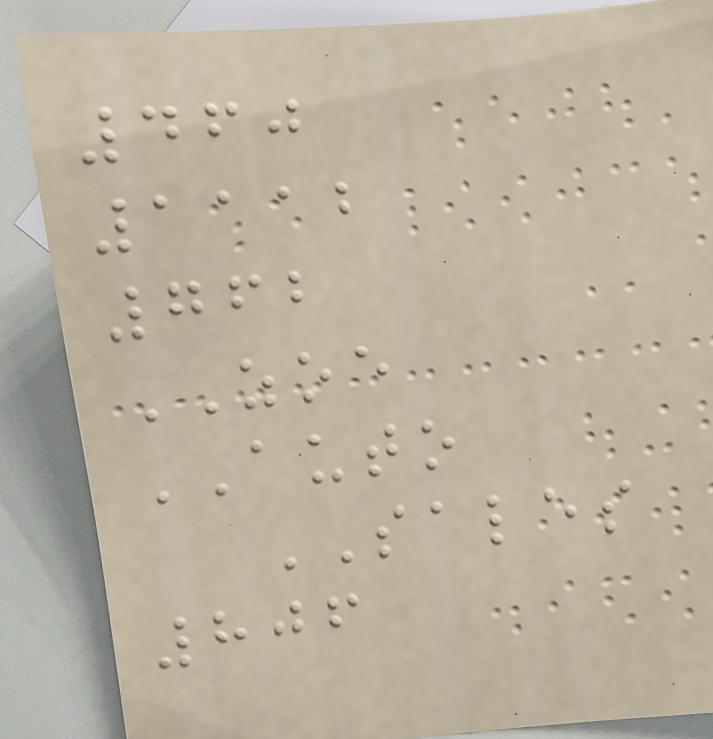460
1112
762
ZOE
AUTO
SALES
806
